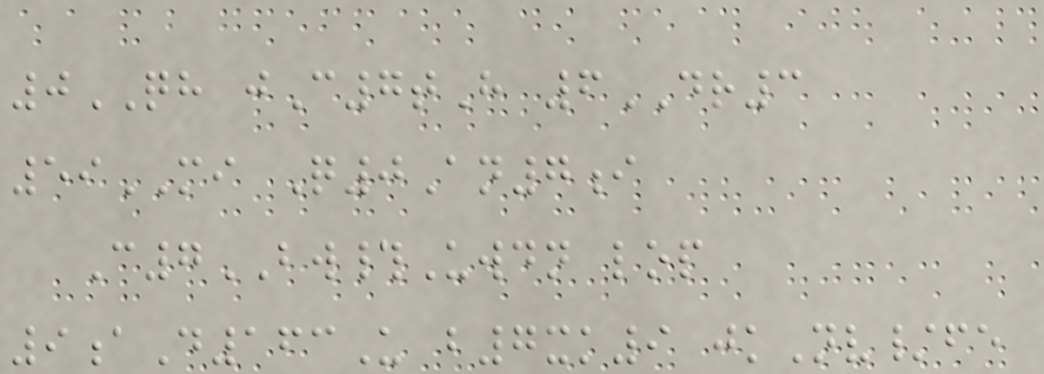0QH jC7tH 6DR3
59MI Q0An7i
C7BW#Uwdn lop
9aD163U b7xk9 jkNv/fe
